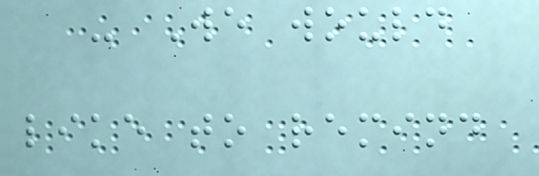- We would
like to remind
